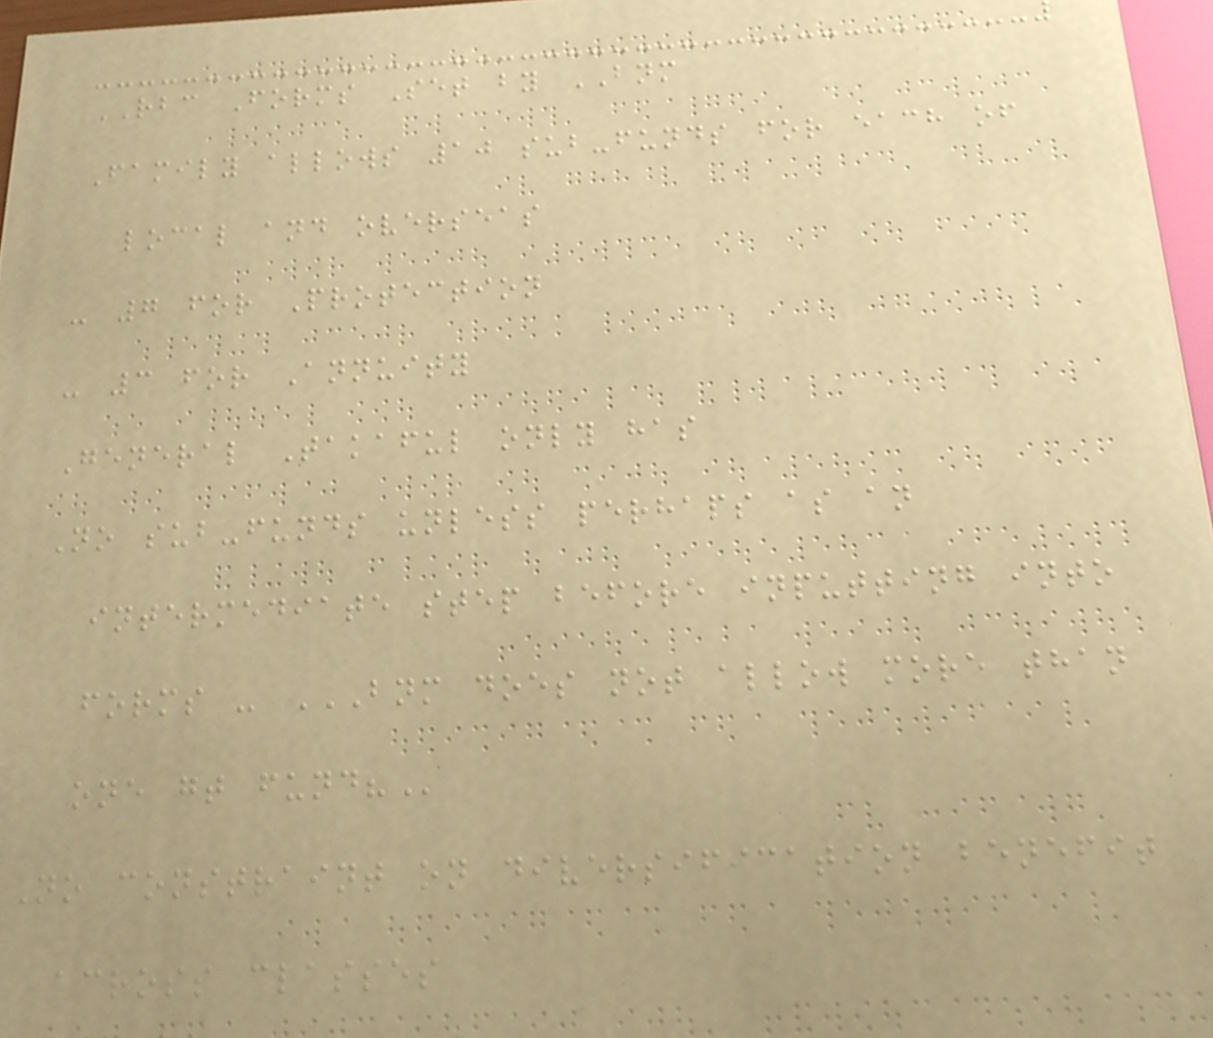RBC Forms Set by BNM
Family allows 10 sub-funds for each of
local and overseas
- 7 for Protection
- 3 for Annuity
General Takaful only has
No sub-funds unless perhaps as an
intermediate step before inputting into
forms - BNM DOES NOT ALLOW MORE THAN
ONE GT FUND?
No constraint on diversification benefit
across classes
